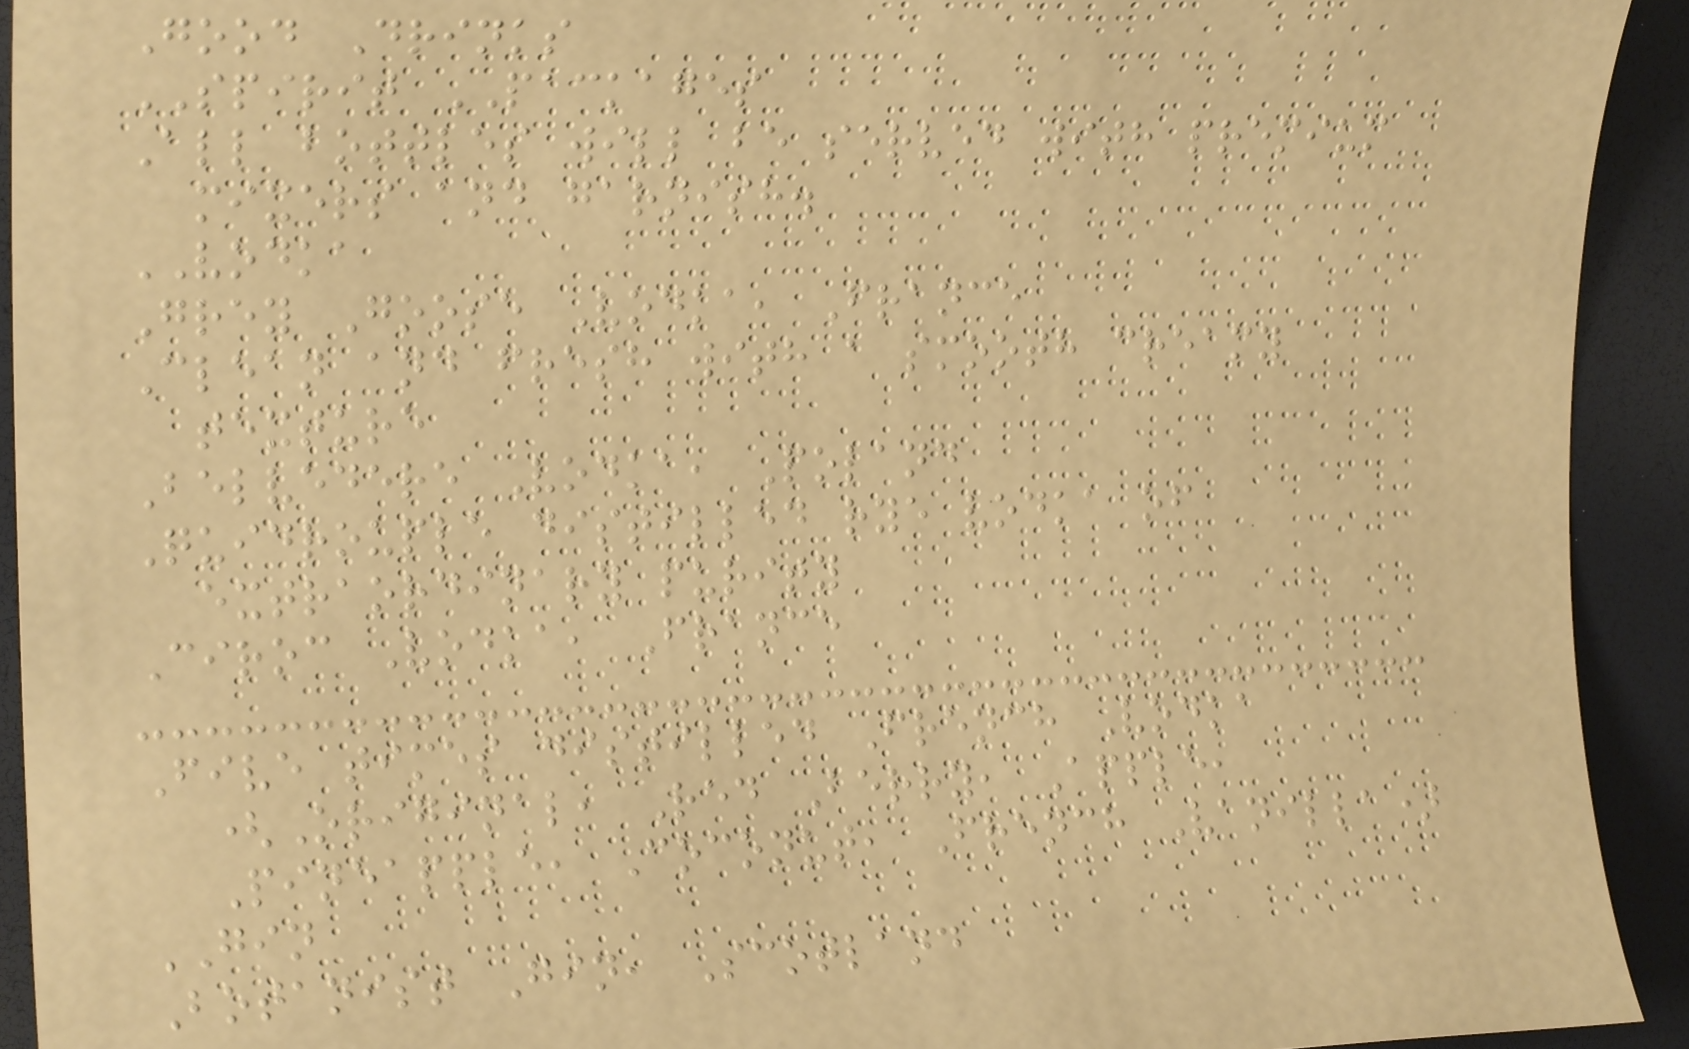Good Drinks
SPIRIT PACKAGES
All bottles will be served with premium
mixers and garnish.
VODKA
Grey Goose Vodka, France
Clean and fresh with a smooth creamy
texture
Belvedere Vodka, Poland
Quidrouple distilled rye vodka of
extraordinary purity
Ciroc Vodka, France
Five times distilled French Vodka
(Original, Red Berry, Apple,
Pineapple, Coconut, French Vanilla)
GIN
Botanist Gin, Scotland
